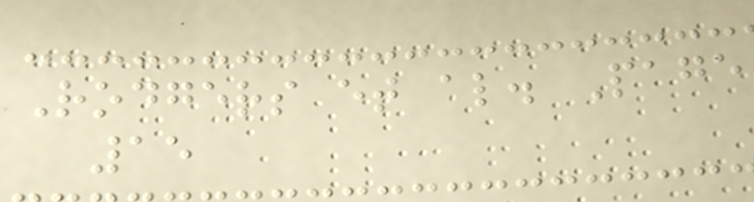Rodgers et al. Page
15
